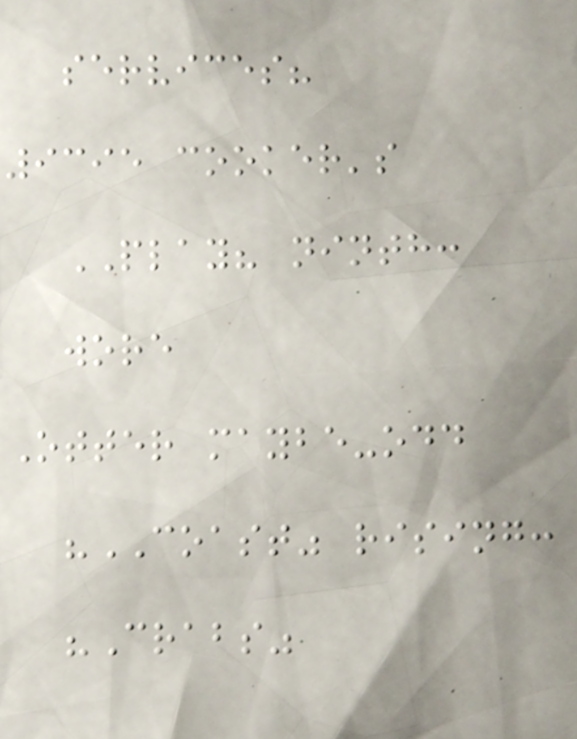services?
9395 cooker's
PLAY? ninth:
wore
Otter maybe-odd
"COAST" rising:
"Crabs"
